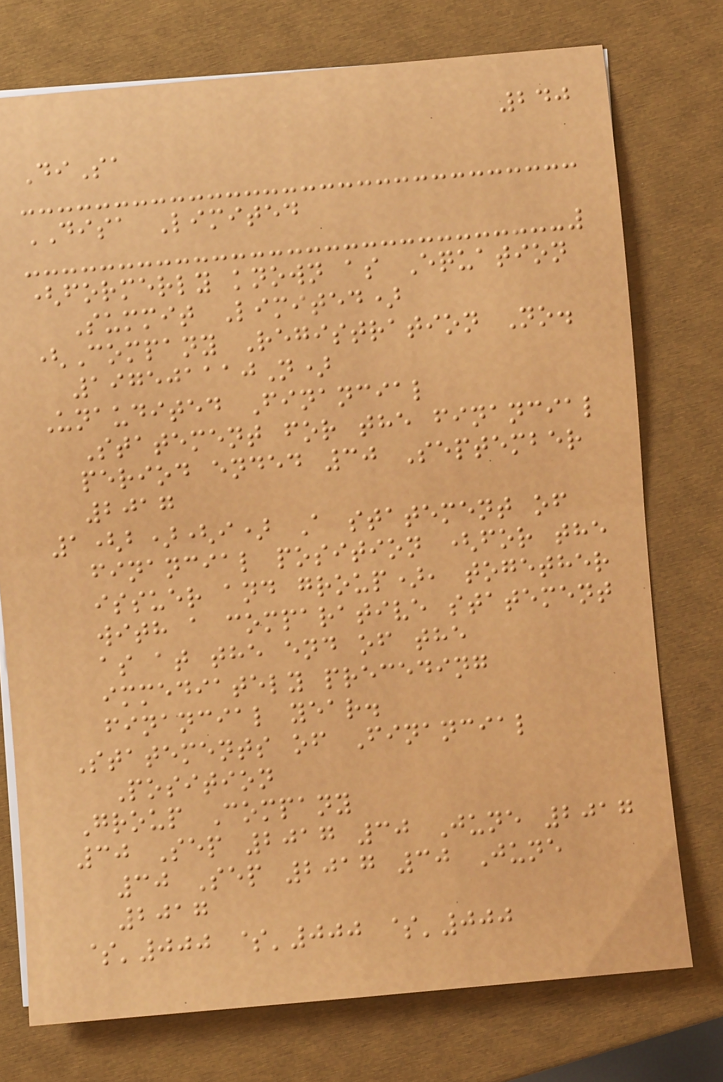240
DiSa
DISA Limited
(formerly known as Equation
Summit Limited)
(Company Registration No.
197501110N)
Unaudited Financial
Statement for the financial
period ended 30 September
2017
1(b)(i) A statement of
financial position (for the
issuer and group), together
with a comparative statement
as at the end of the
immediately preceding
financial year.
Statements of Financial
Position
Group Company
30 Sep 2017 30 June 2017
30 Sep 2017 30 June
2017
$'000 $'000 $'000
